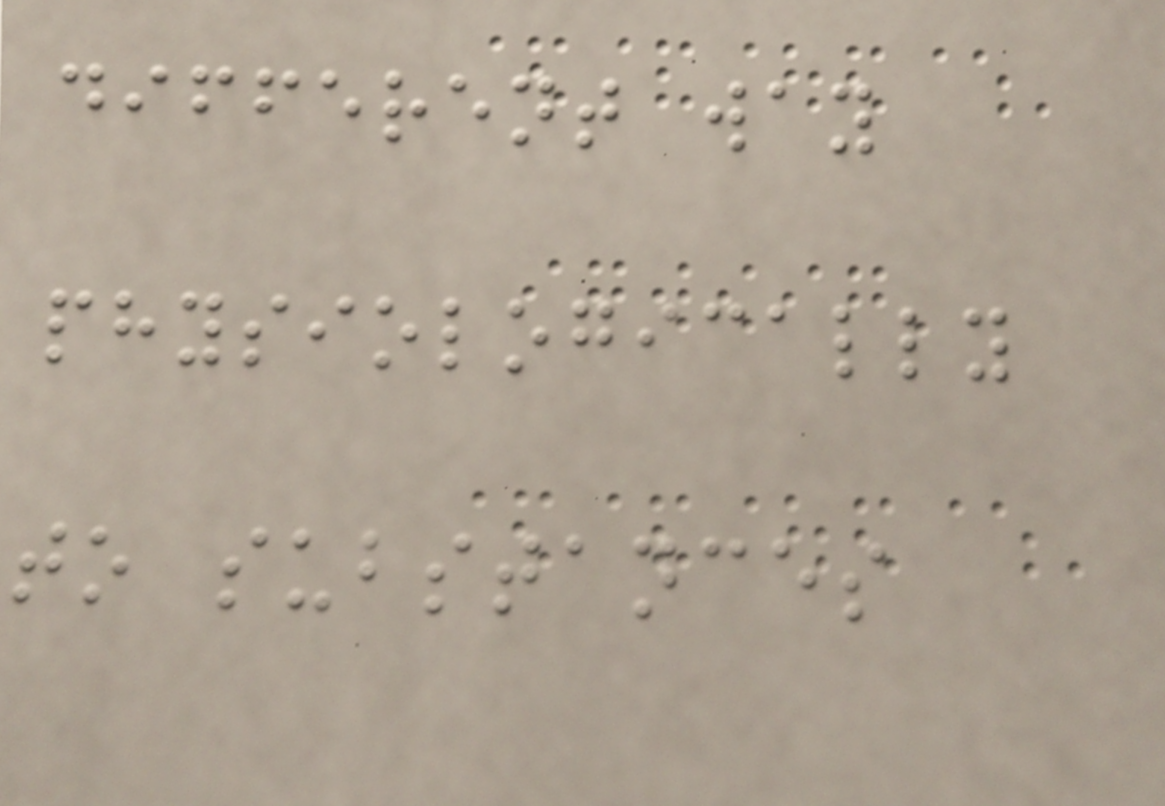different way
physiologically
to substances
